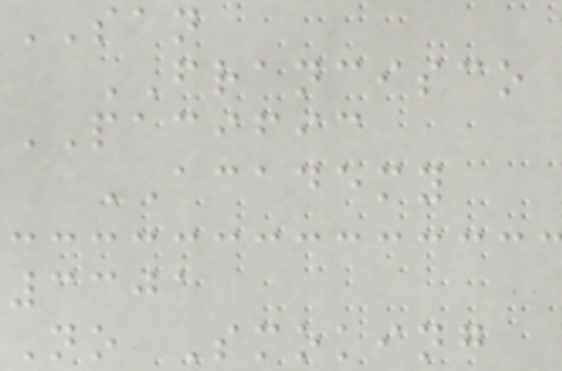SAN
FRANCISCO
PACIFIC
ACADEMY
3301
No Smoking
